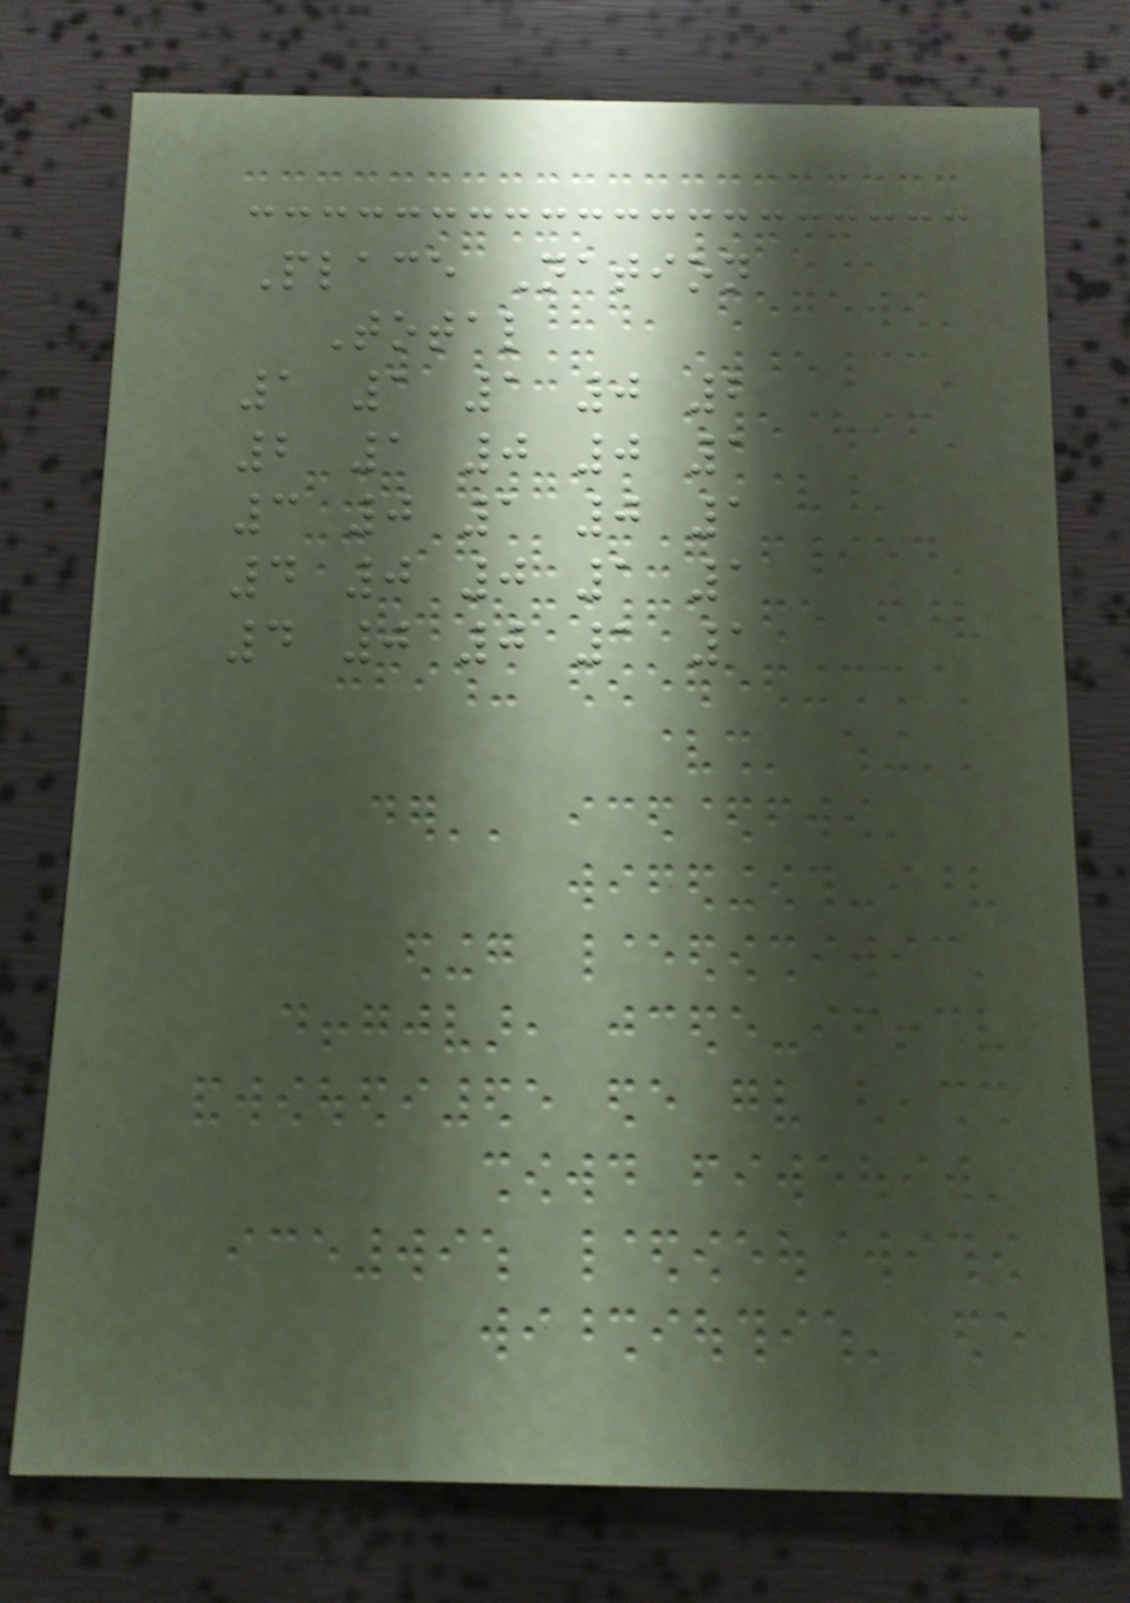Place Nation
Total
1 1 1 0 2
2 1 0 0 1
3 0 1 0 1
4 0 0 1 1
4 0 0 1 1
